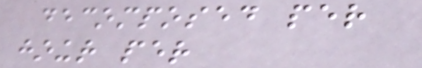decomposed per
hour per
